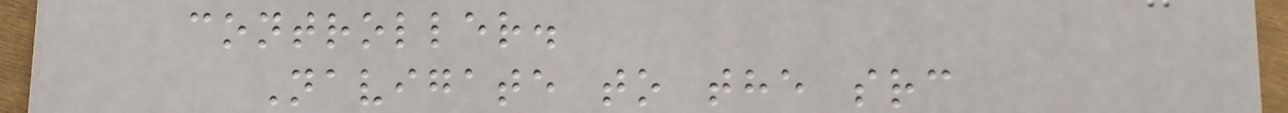controller.
Navigate to the src
